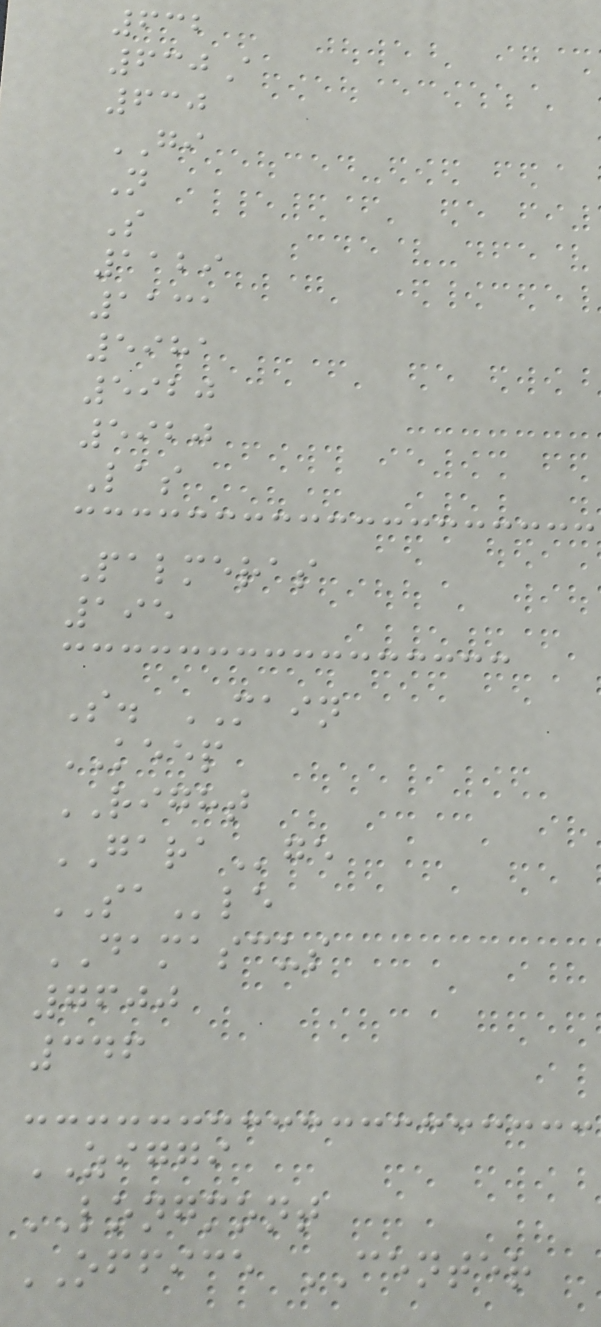632
630A
630
GI
N
S
1129
1131
5981
5920
5920
Las
Palmeras
195
S. MAIN
KEEP
RIGHT
GARAge
SAle
DAMASCUS
7600
346
ZIGGI
LONGMONT
OFFICE CENTER
